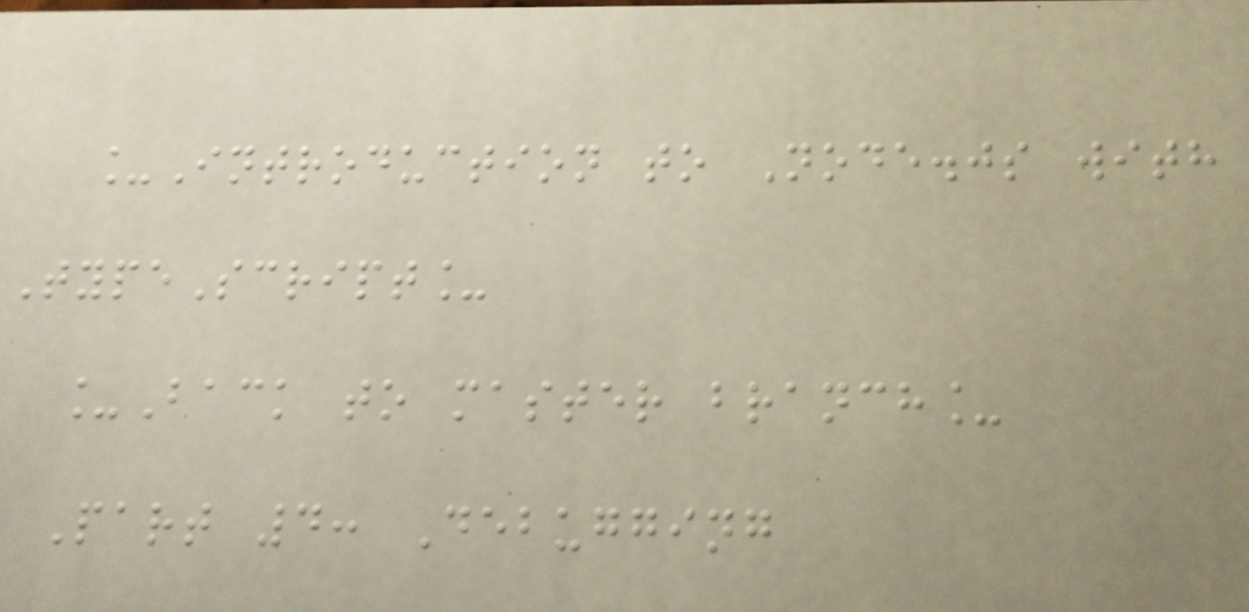_Introduction to Node.js with
TypeScript_
_Back to master branch_
Part 4: Debugging
